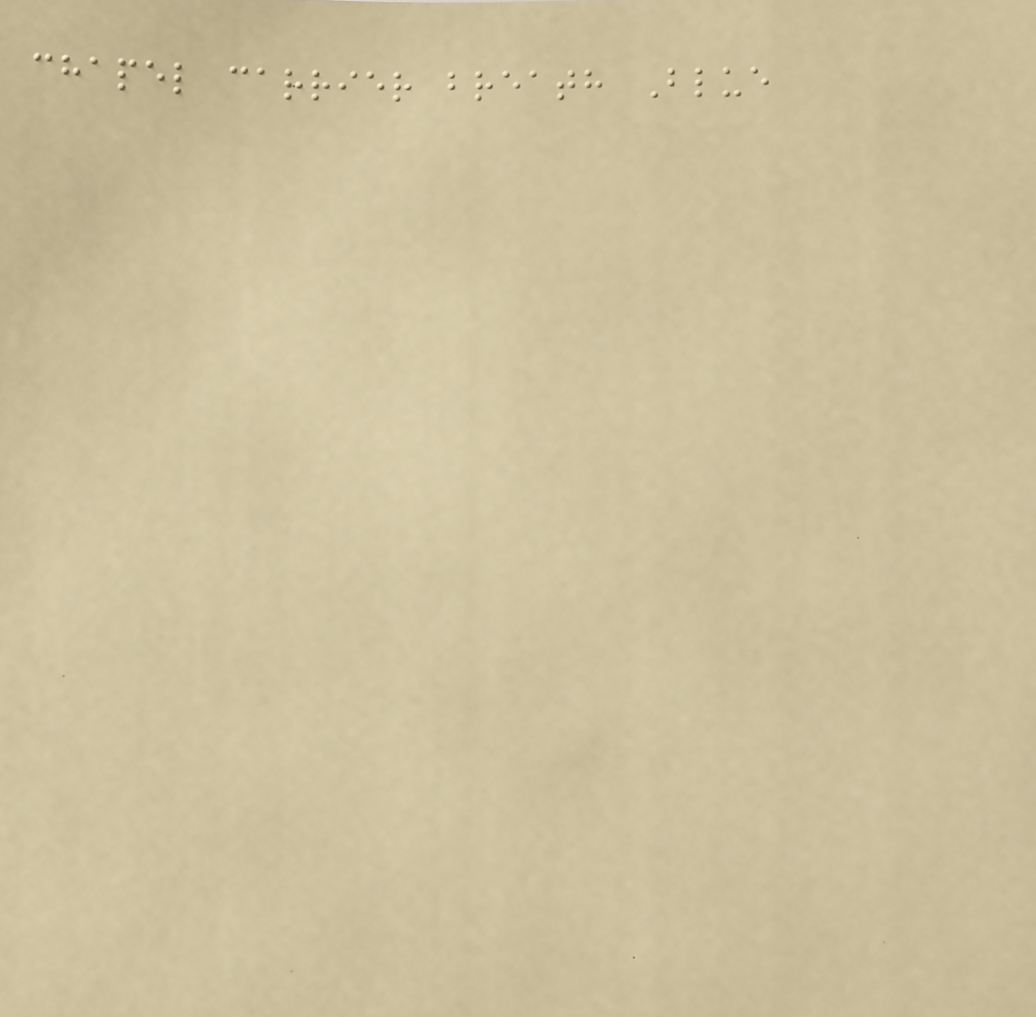chapel carrier breath Blue
